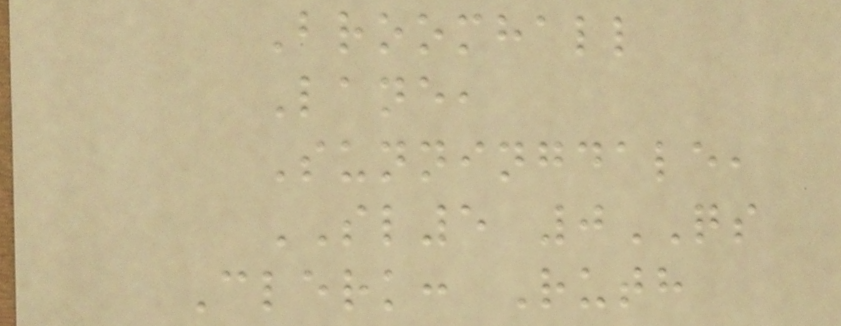Broomhall
Lane,
Sunningdale,
SL5 0QS
Clerk: Ruth
